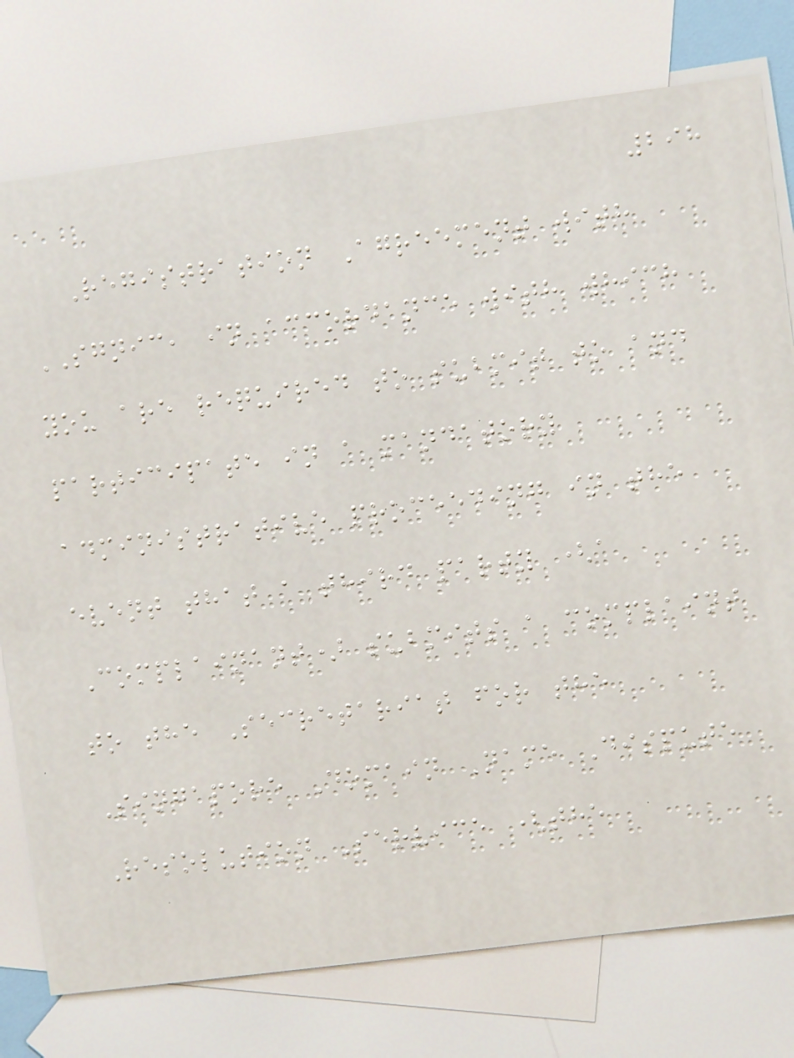298
Registration Agreement with
SGNIC, in accordance with which
you are required to submit to and
participate in a mandatory
administrative proceeding in the
event that a third party (a
Complainant) submits a complaint
to the Secretariat for the
Singapore Domain Name Dispute
Resolution Service (the
